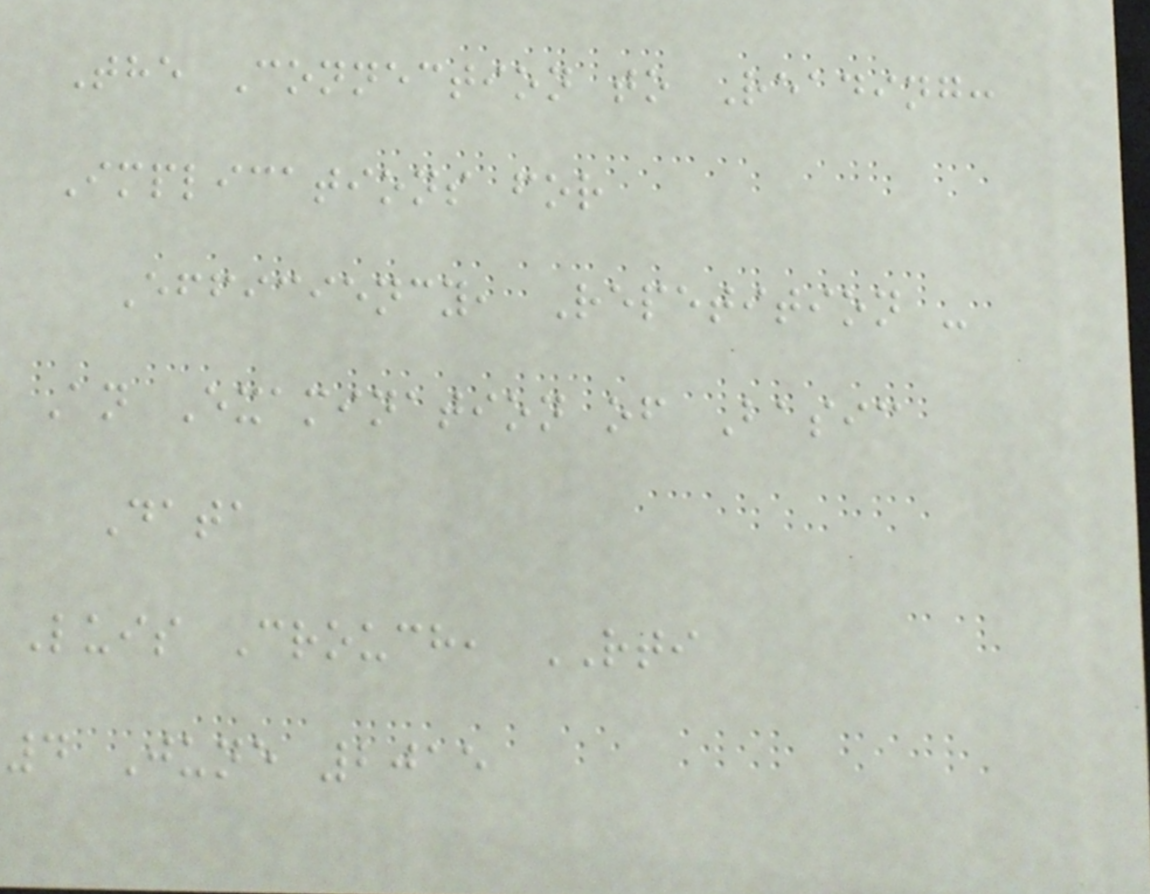The Connection to Reading:
Implications for
Efficiency, Repetition -
An Examination of Basic
Data
Luis Crouch, RTI
4 June 2015
